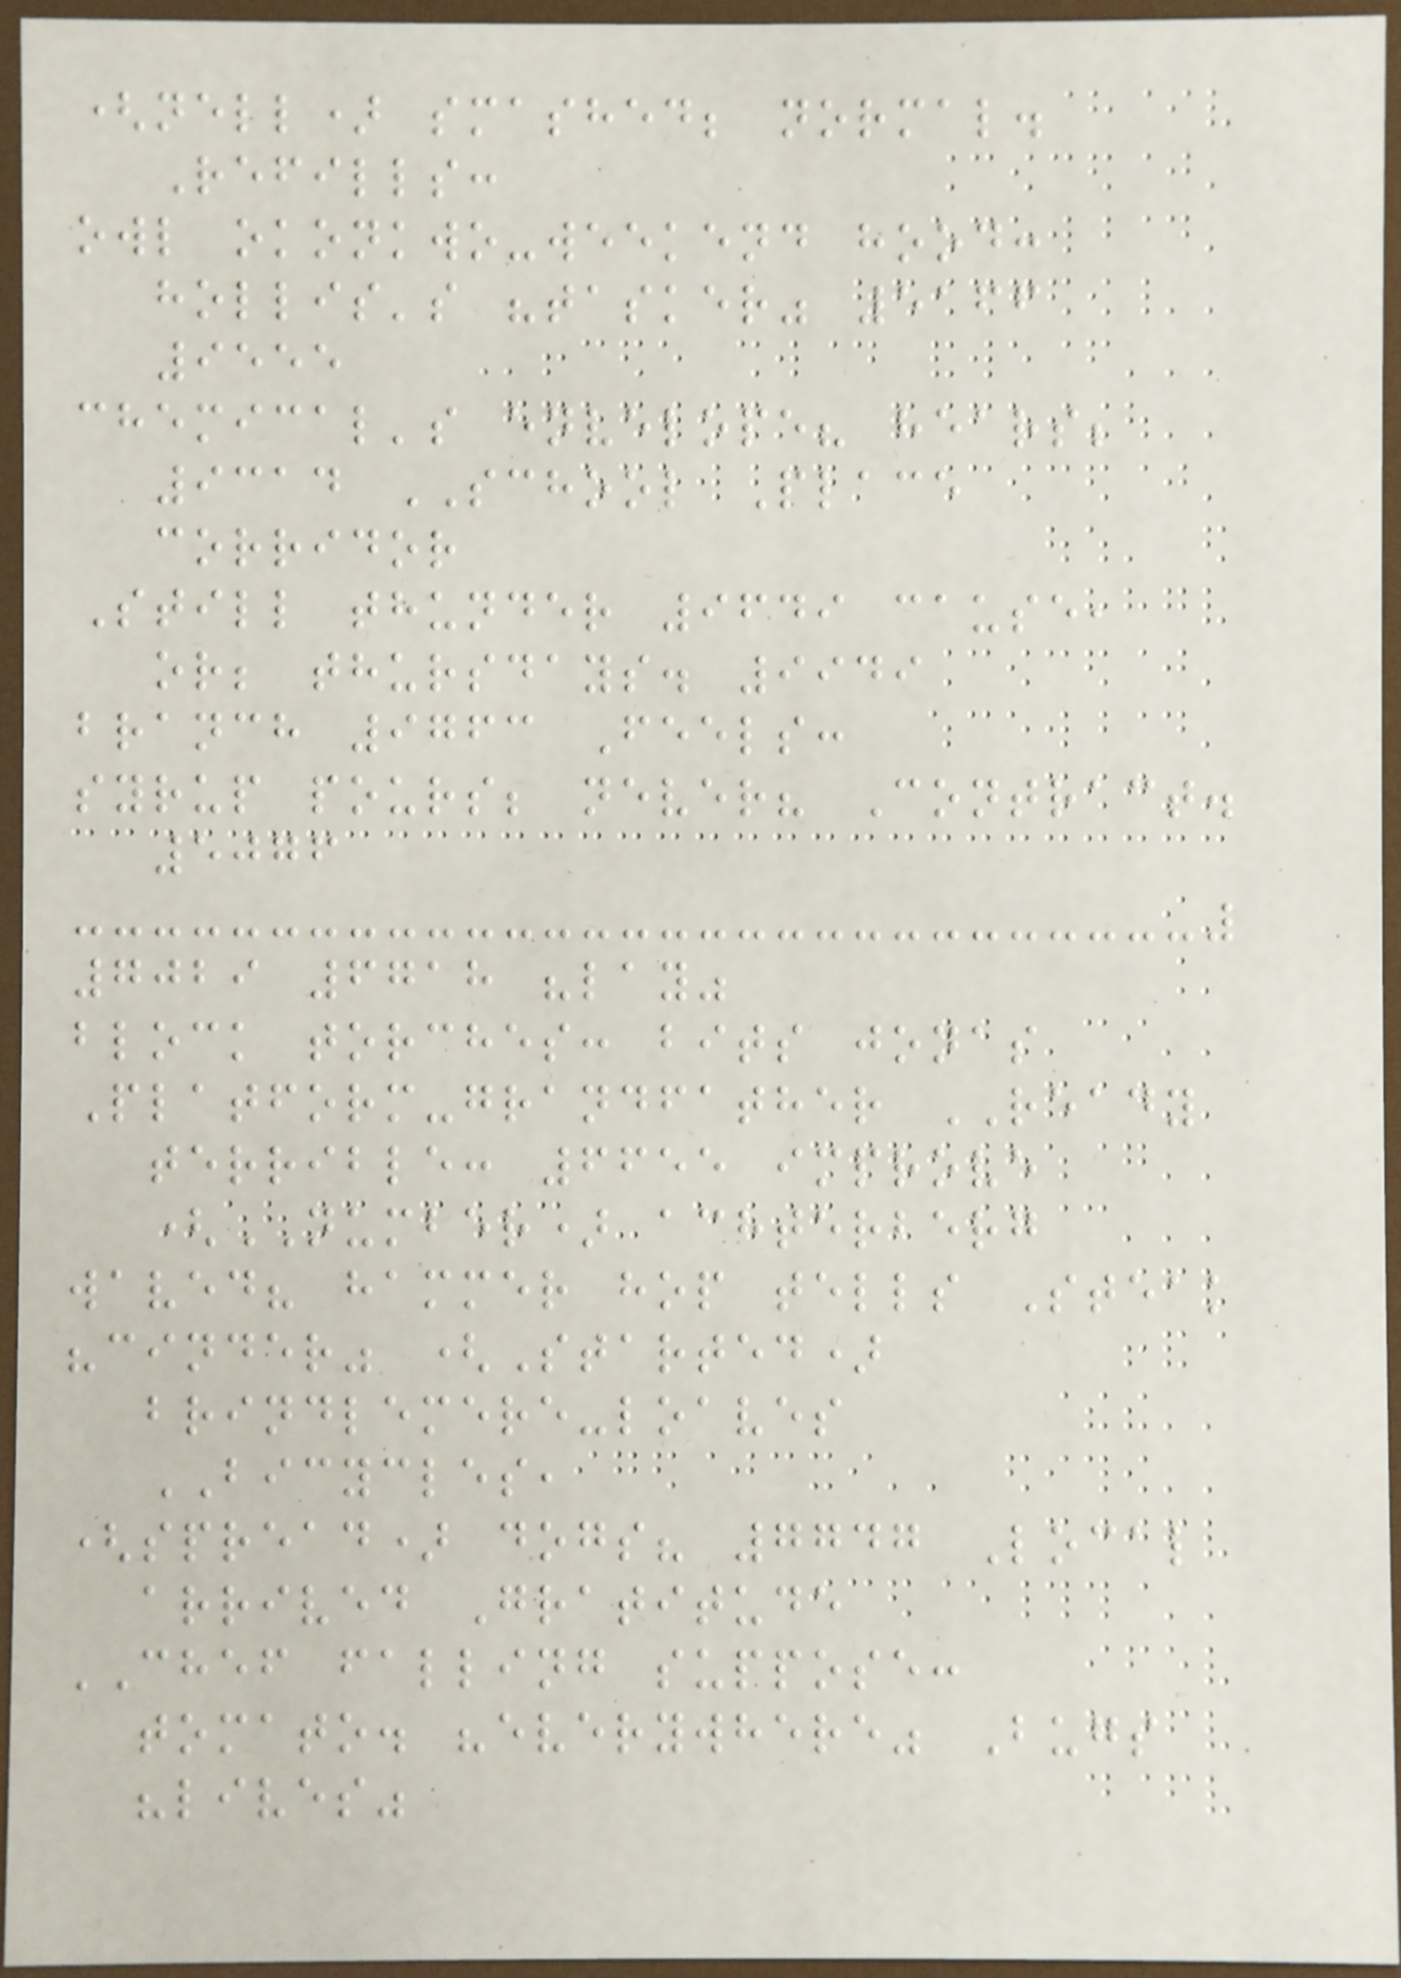(nell) smashed; normal.
Refills:
owl okonkwo-weekend hood:
hollis's "tasker" 5166
9555
chemical's envelope? hears;
9314 SCHOOL Place
corridor
Still thunder 9649 cause,
or; thursdays. 9949
branch 9763 Feels:
syrup pours; never? Contract.
5076
7029 6718 "lay"
block torches: bits jonas
Platform-grandfather READY
terrible: 6655 improve
(NUMBER) achterberg
waved? hammer hop tells Steak
"cinder" (Started)
brindlemere-loaves
BICYCLES,
(spread) dogs? 7747 Local
arrived Gratitude
CHEF falling suppose:
tomato. "everywhere" Bugs
"lives"
